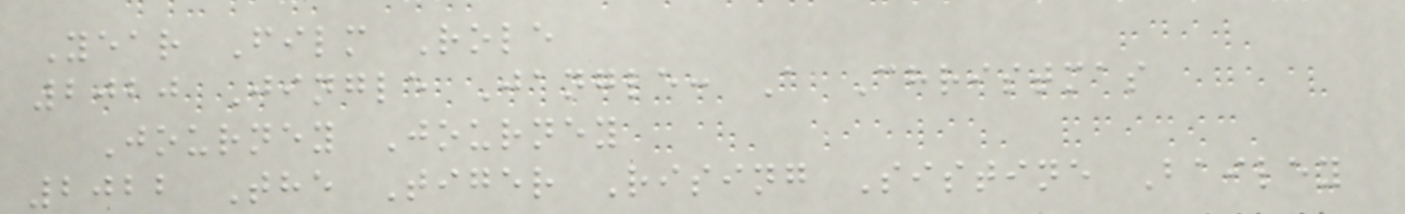Year Film Role
2020 Jingle Jangle: A Christmas
Journey Journey
2022 The Tiger Rising Sistine Bailey
